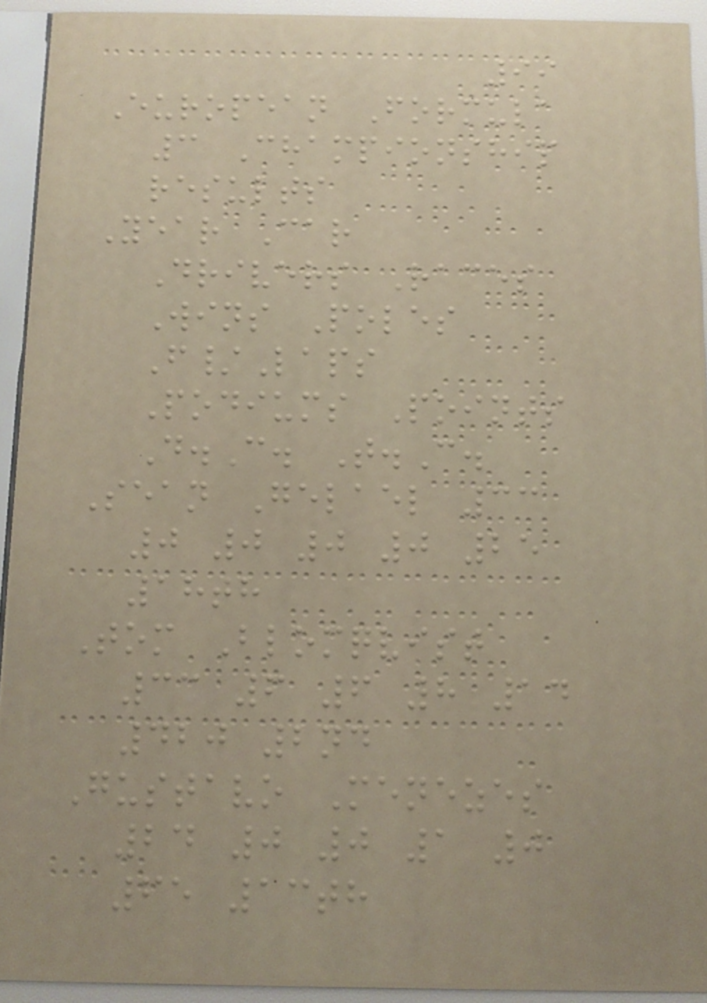99
European Formula
3 Championship
results
Year Car
Drivers Races
Wins Poles
F/Laps
Podiums Points
D.C. T.C.
Sean Gelael 33
0 0 0 0 25
18th
Tom Blomqvist
33 6 6 8 14
420 2nd
Gustavo Menezes
24 0 0 1 0
65 13th
